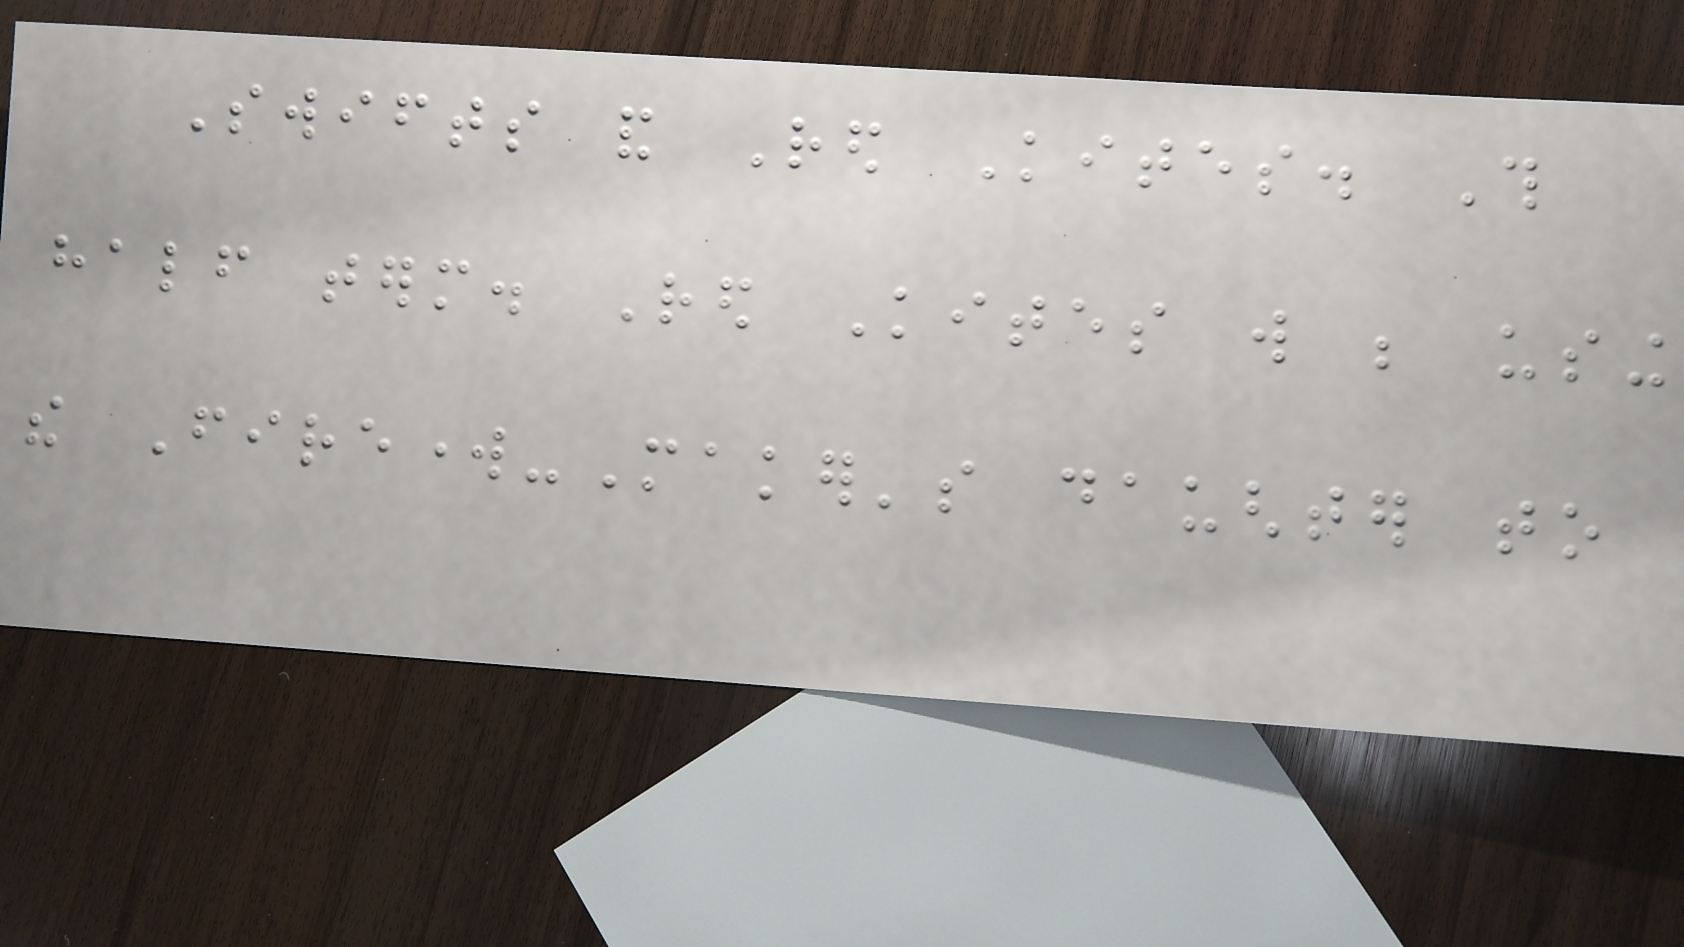Swifts and Red Kites. This
half term. Red Kites will be using
the Firework-Maker's daughter to
